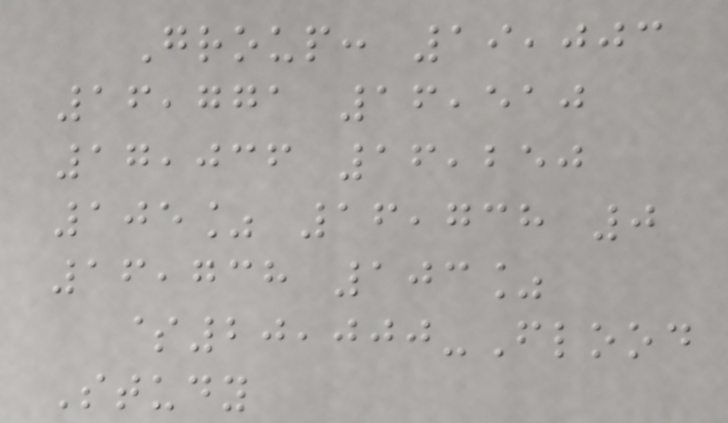Group: 19,003
16,771 16,510
17,036 16,250
105% 16,738 0
16,738 103%
$20,000-Flood
Study
